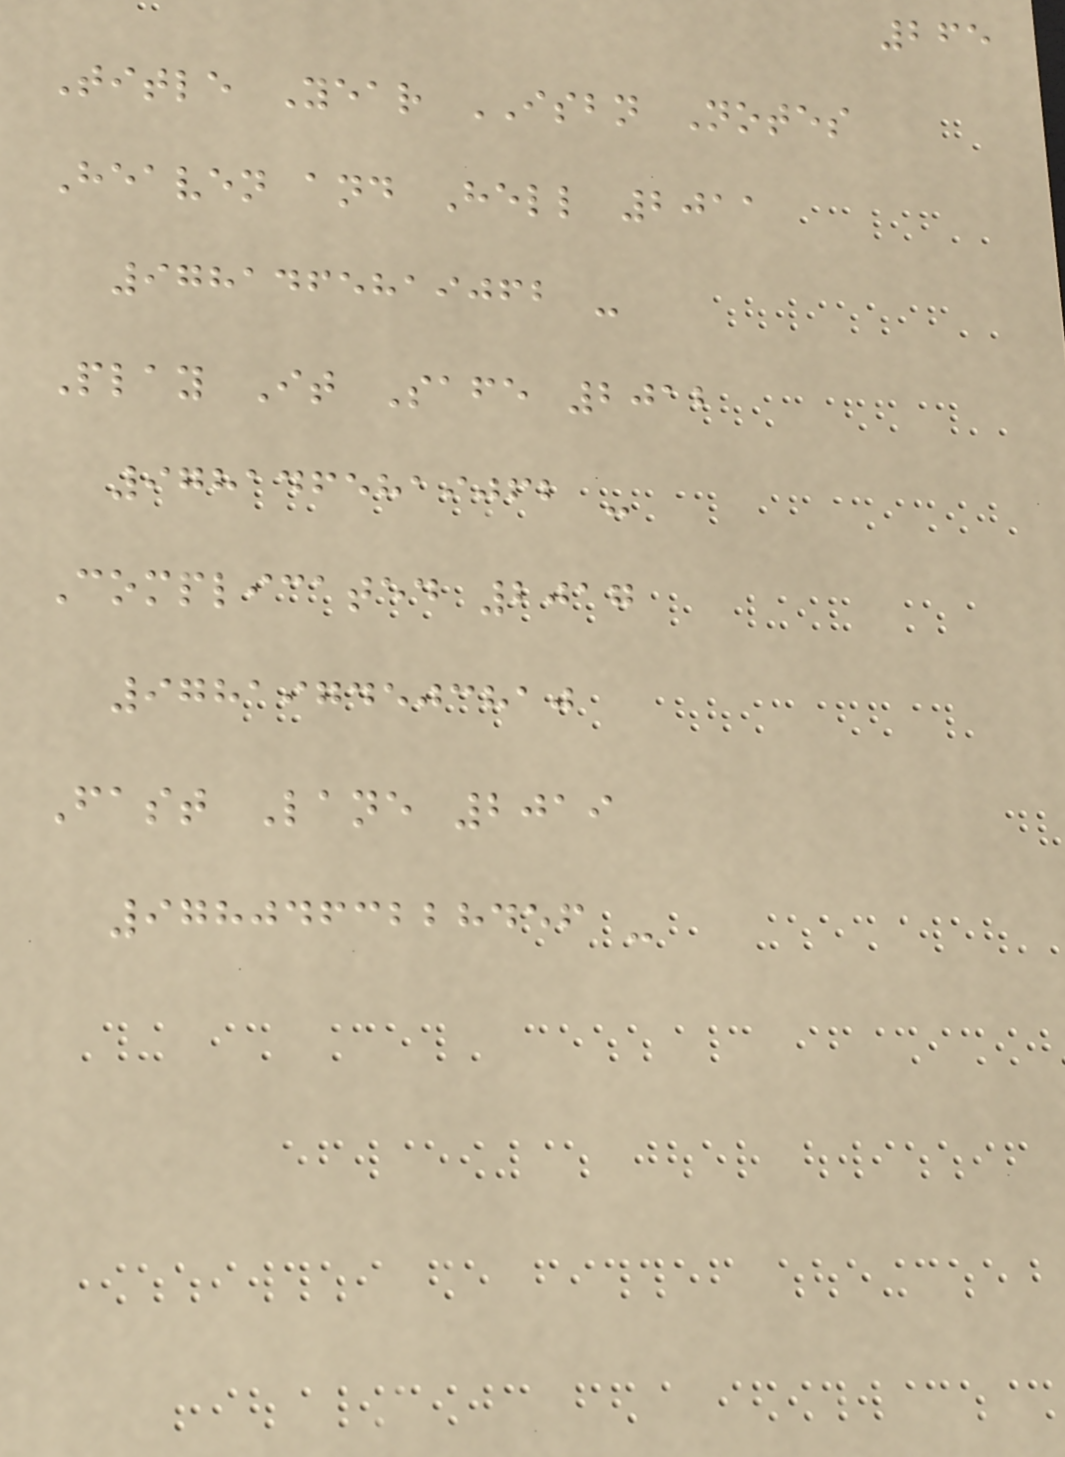265
Title Year ISBN Notes
Heaven and Hell 2011
9781465819062 -
Play It Safe 2012
9781465819062 -
Complicated 2017
9781974503810
Fast Lane 2019
9780463228456 -
